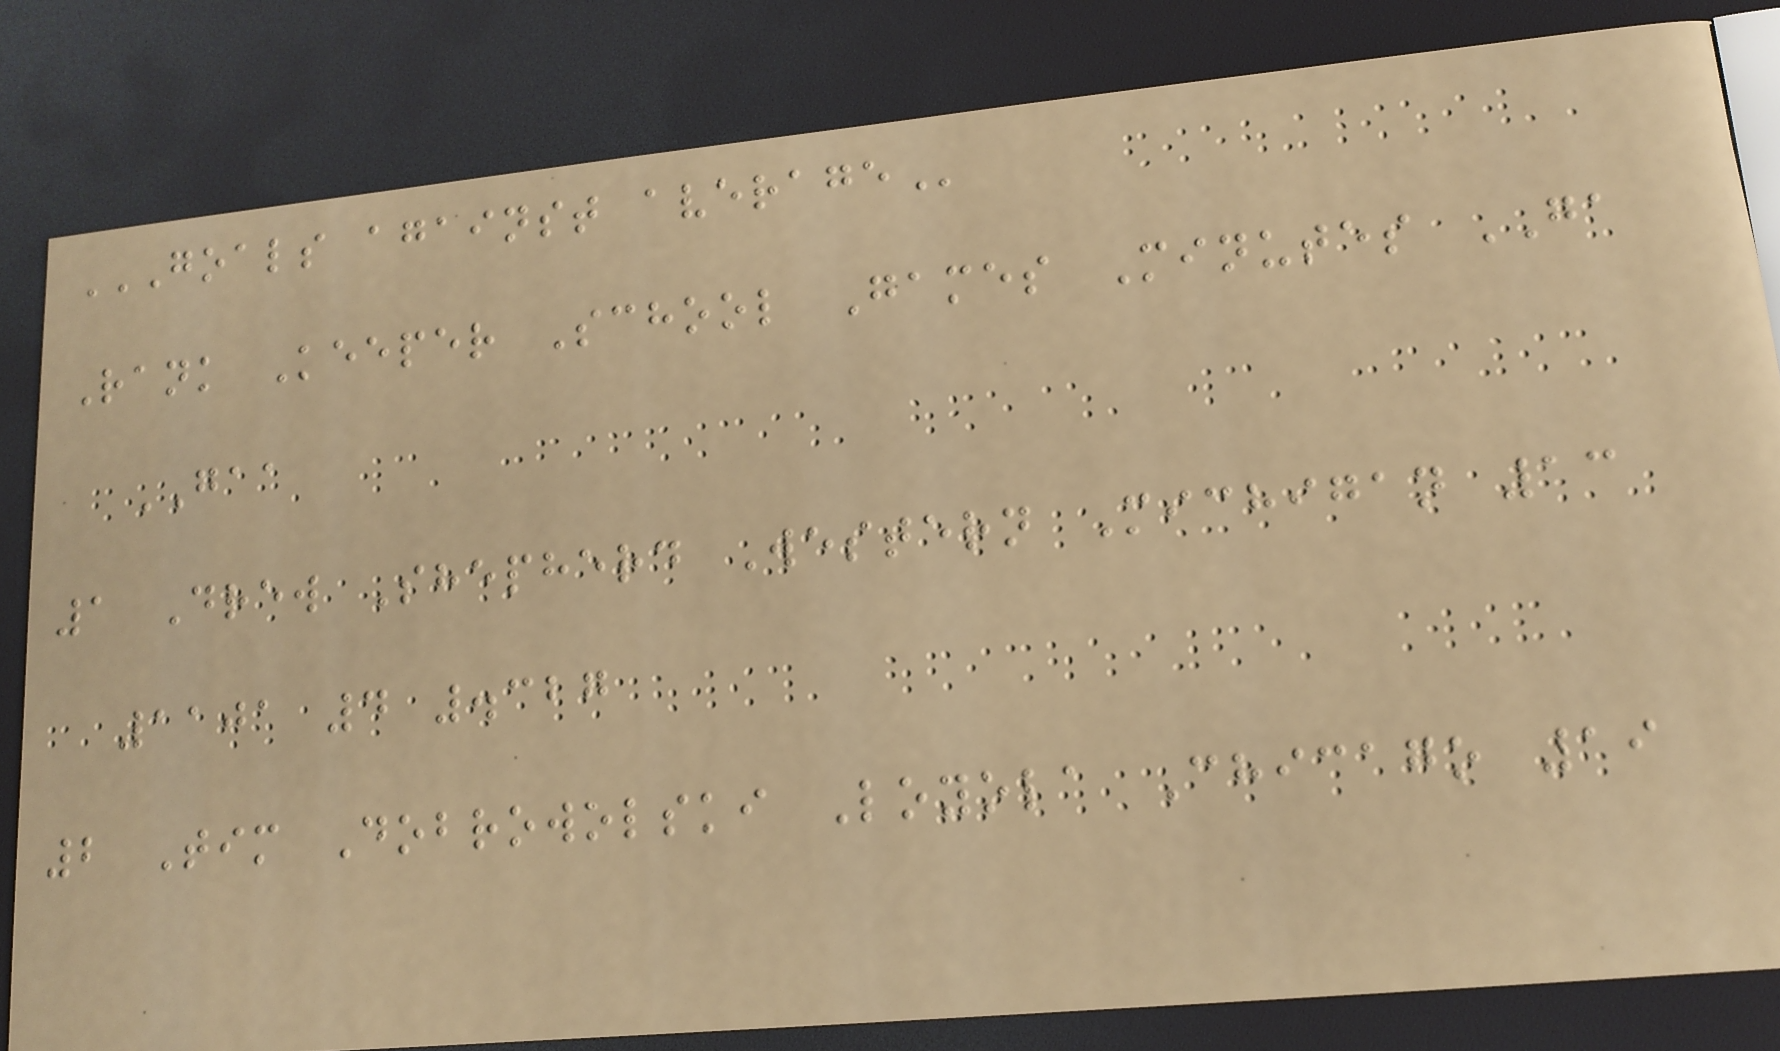GOALS AGAINST AVERAGE
Rank Keeper School Games Minutes GA
GAA
1 Drew Shepherd Western Michigan 13
1101 4 .327
2 Tim Dobrowolski Loyola Chicago 19
